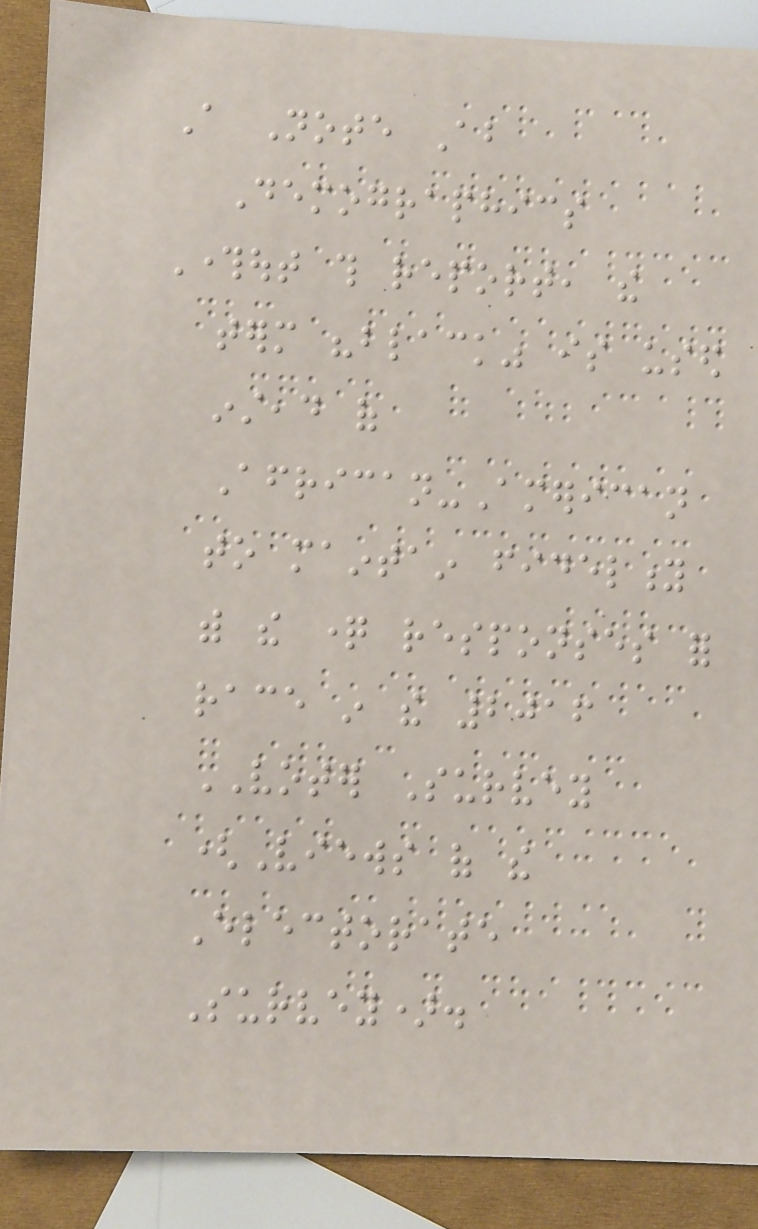A Note About
Demographics
Throughout this report, the
term "black" is used
instead of
African-American
to maintain fidelity
with the question responses for
race in the 2016
VOTER Survey
(Views of the
Electorate
Survey).
